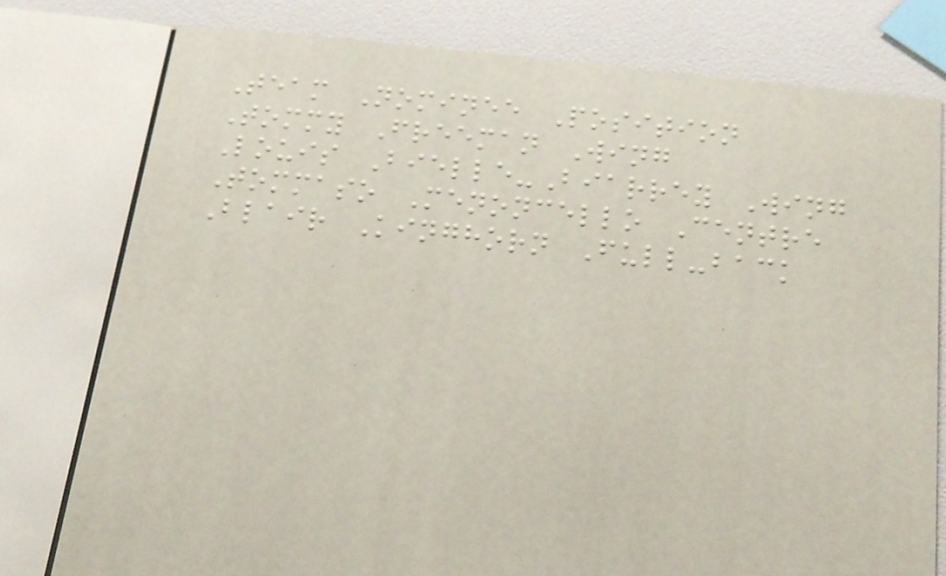Team Nominee Position
Tommy Freeman Wing
Louis Bielle-Biarrey Wing
Tommaso Menoncello Centre
Blair Kinghorn Full-back
